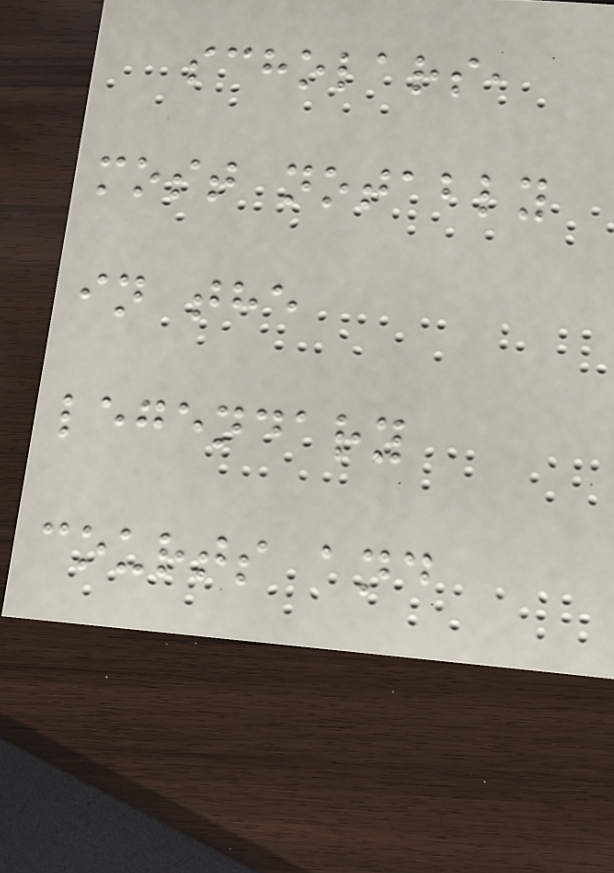scholars,
most notably
in the
legendary
courts and
